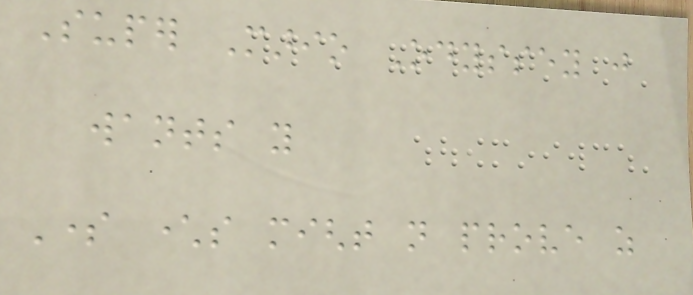Super Mario Odyssey just
wants you
Some characters might not prove as
